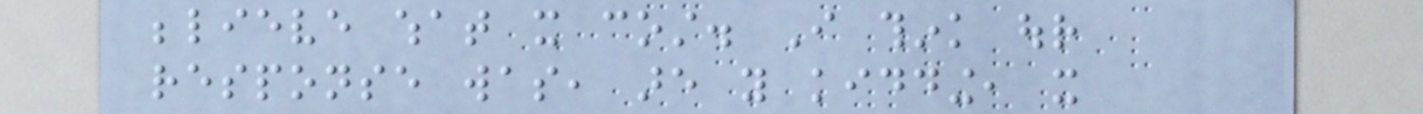believe what it cost. I think our
response was, are you kidding, it
